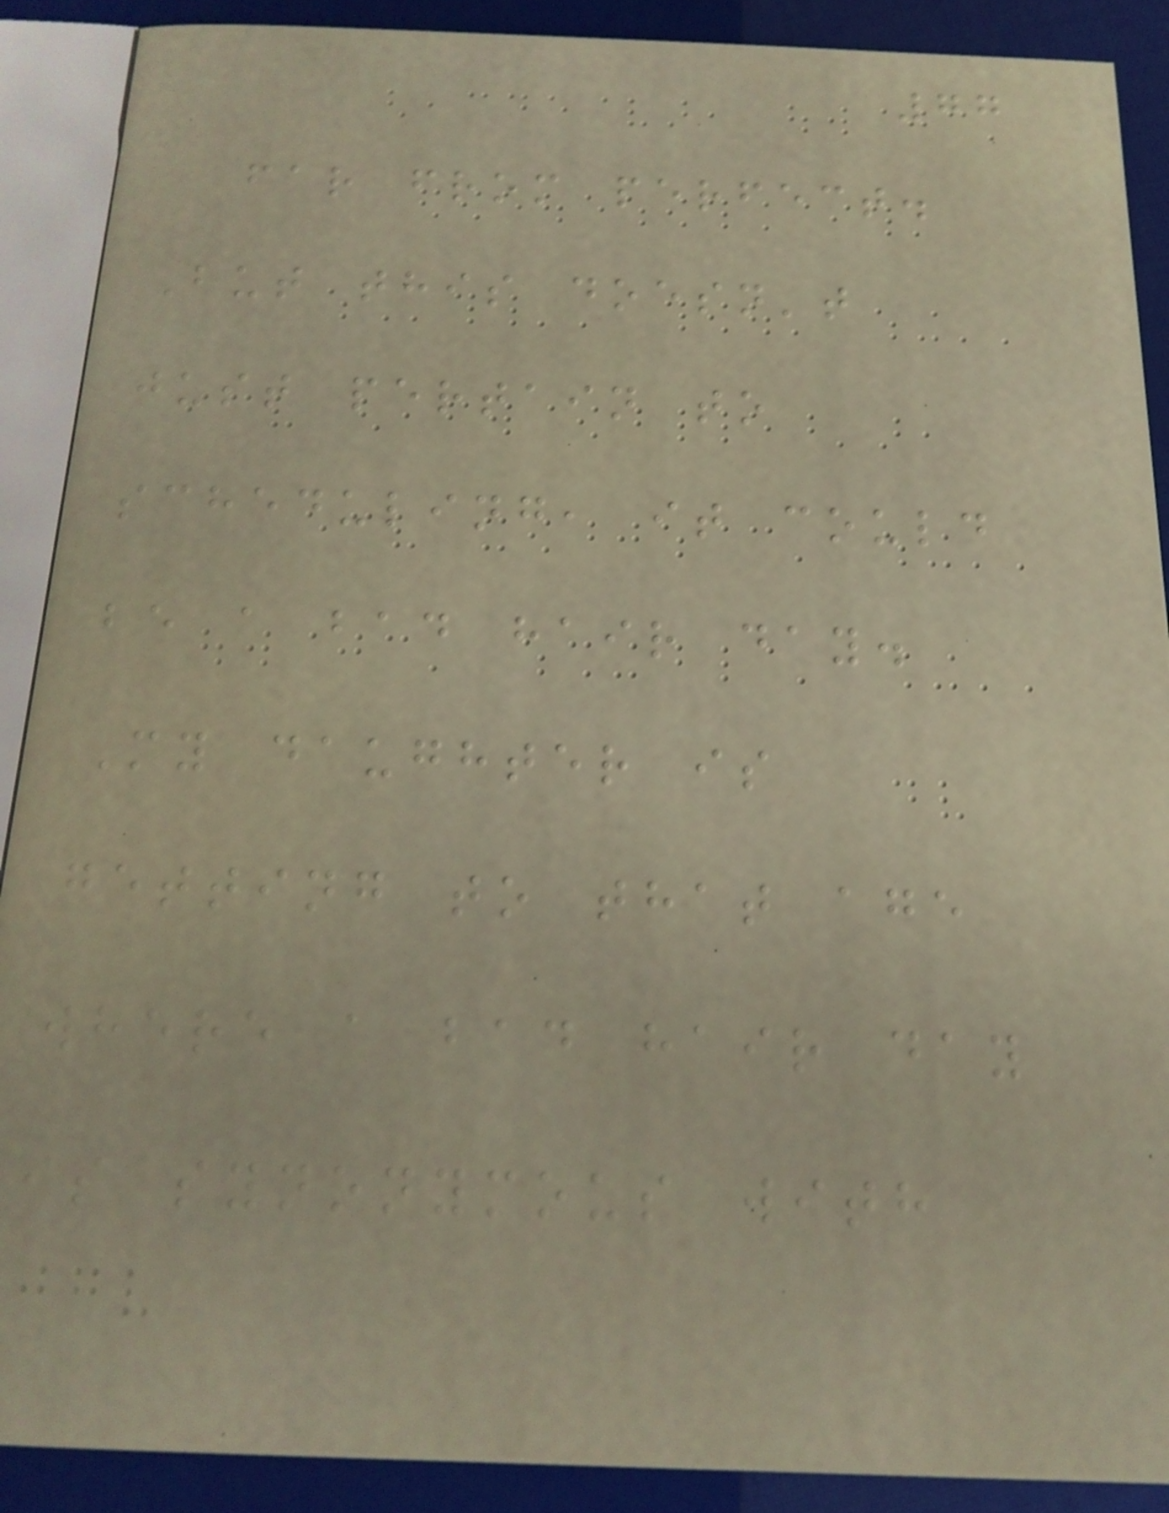77
far from perfect.
But this doesn't
just pertain to
scheduling, it could
be a bad hair day.
My daughter is
getting to that age
where a bad hair day
is synonymous with
